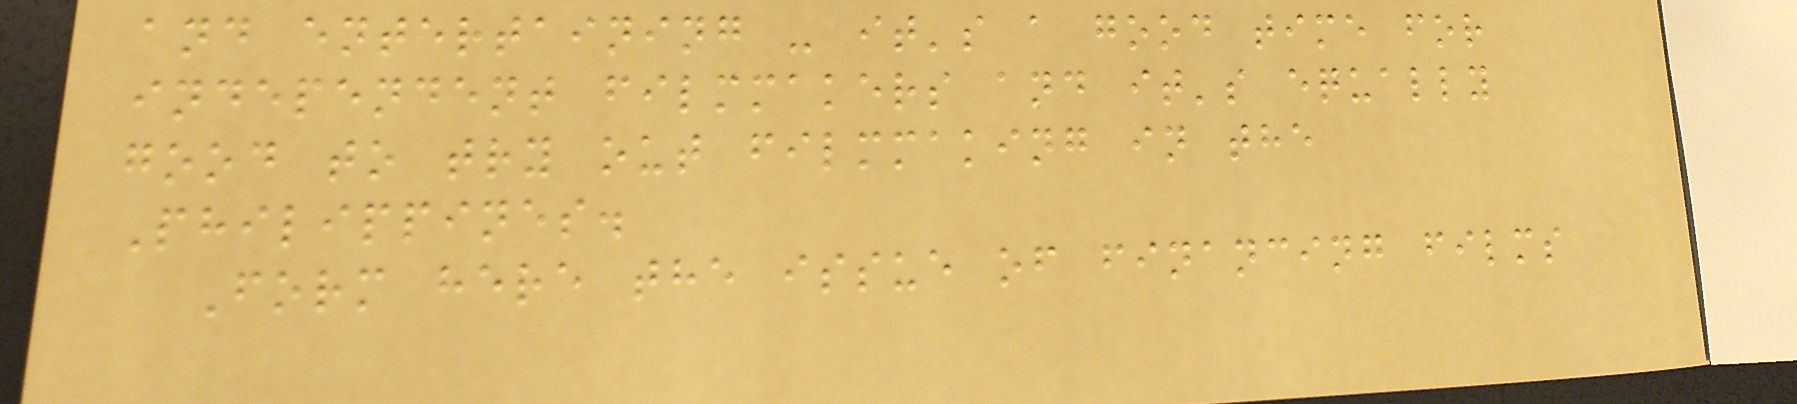and entertaining - it's a good time for
independent filmmakers and it's equally
good to try out filmmaking in the
Philippines.
Form here the issue of financing films
